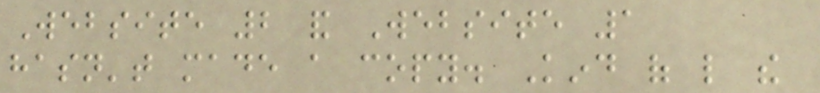Website 2 and Website 1
hasn't made a copy. Kind of like the
